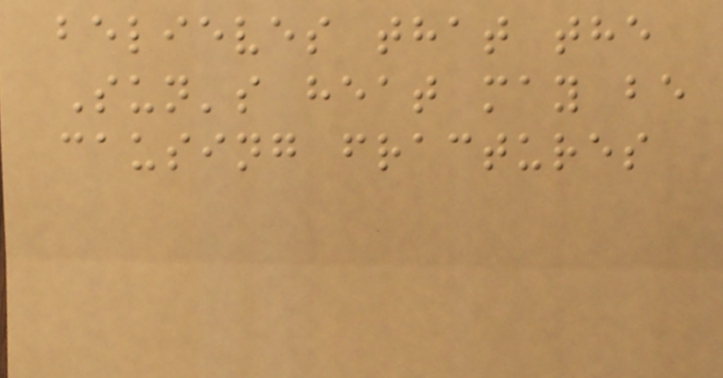believes that the
Sun's heat may be
causing fractures
